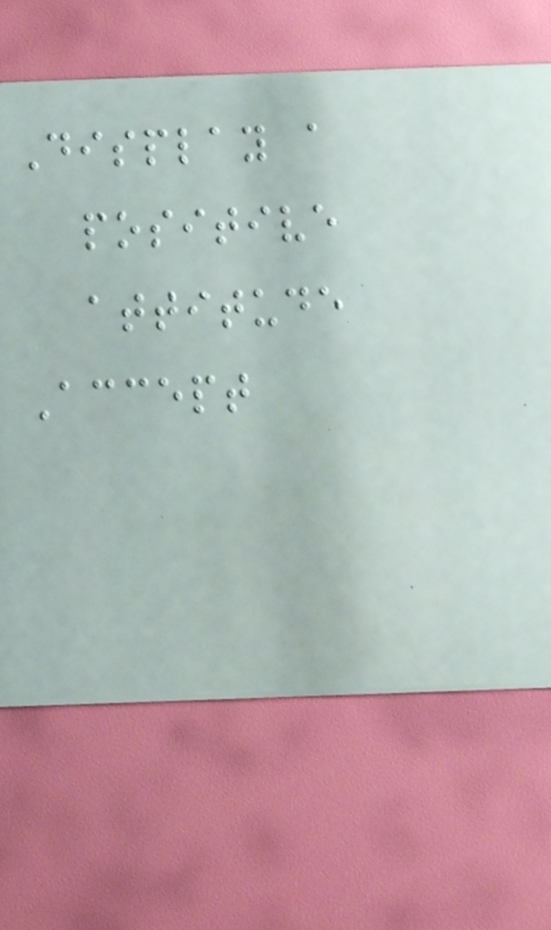Display a
positive
attitude
Accept
